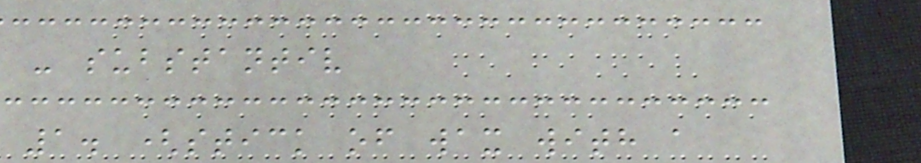- substantiv
1. (stick of wax with a
